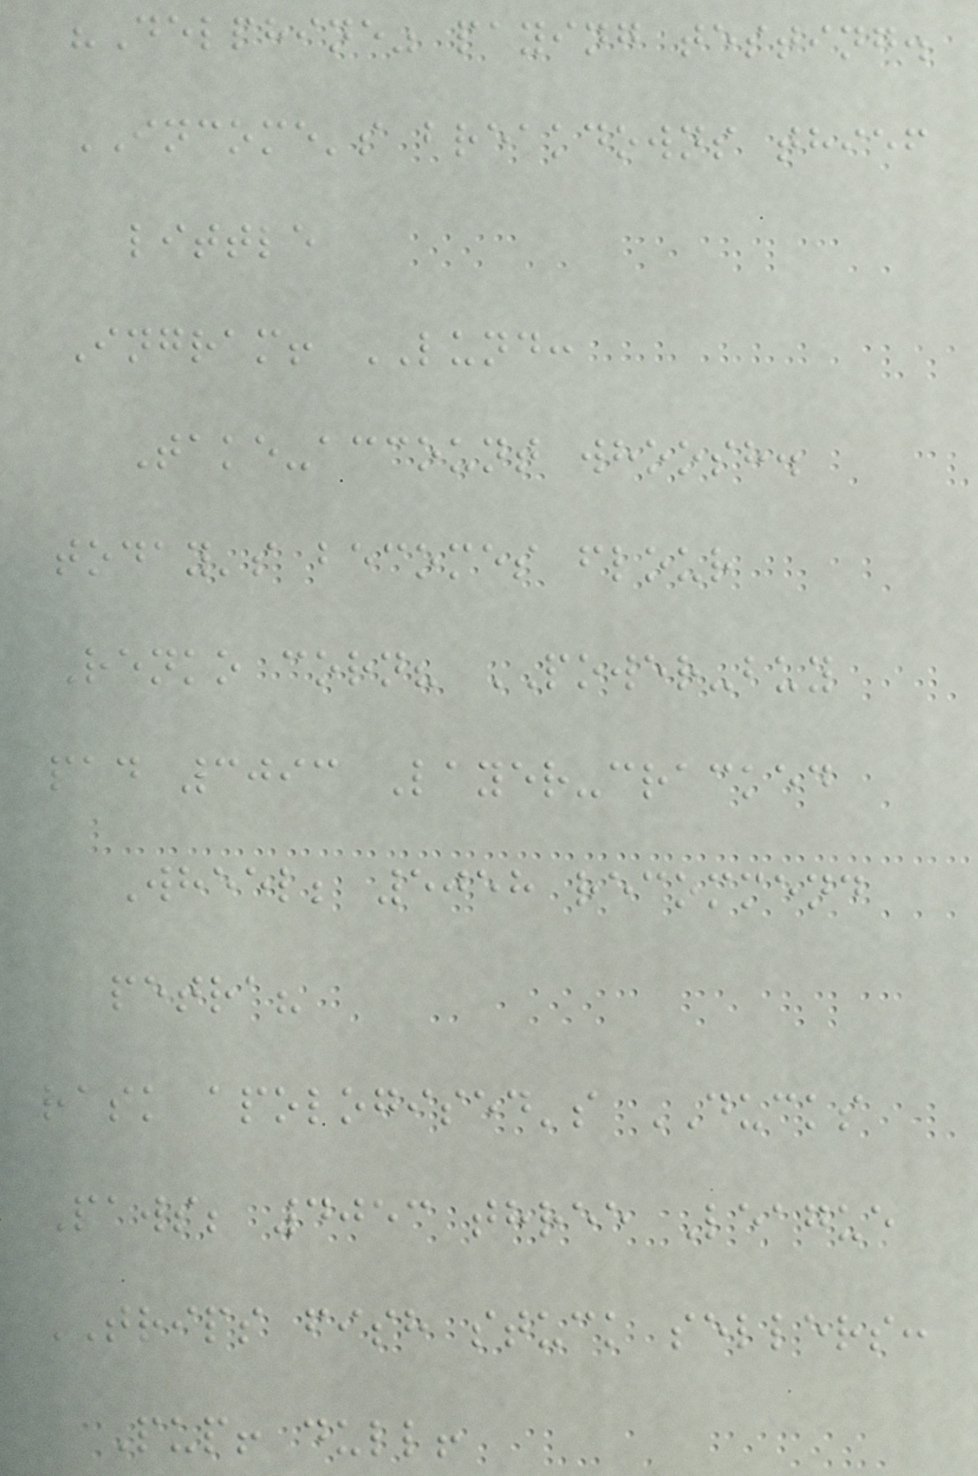"Delphine" paying testing.
INCOME's breakdowns thief
little
Ingram! LUND:
Take-account whoosh.
today's becomes flour
Renko corn? POWER-buy
pad 3093 Layer-cracked
Wheel; 5058 recommend
petra?
rask apologised's DUCKS
Paws; 4053 three League
TRIPS fish stuck sellers:
Pup! dull!
